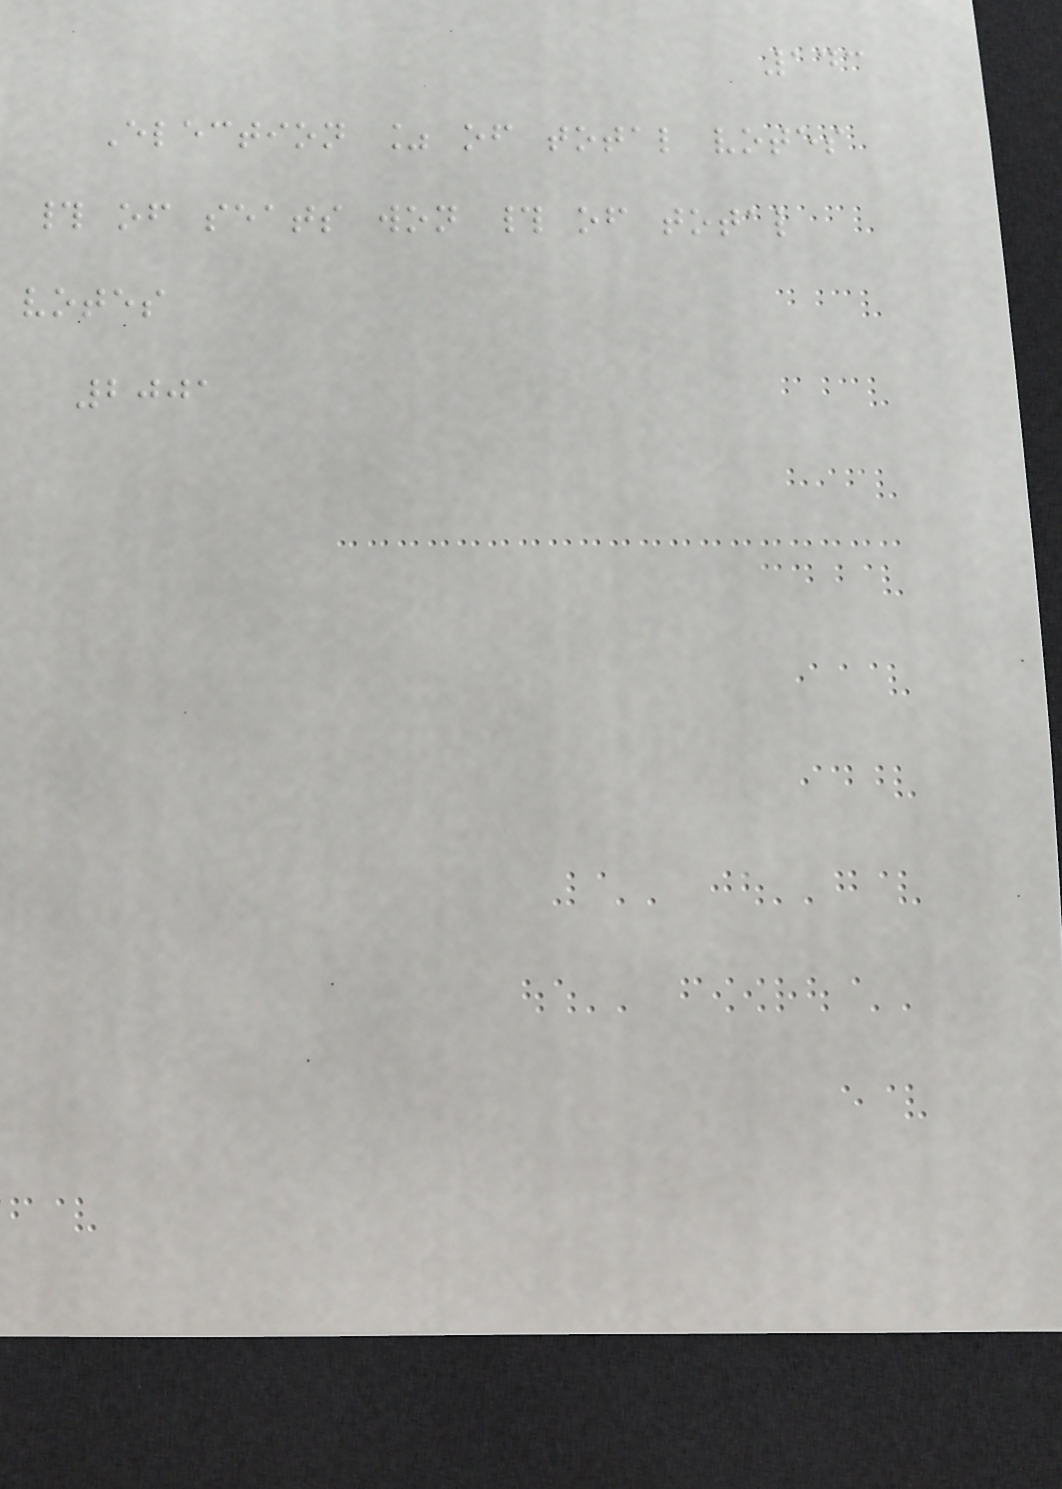143
Election % of total votes
# of seats won # of total
votes
2001
